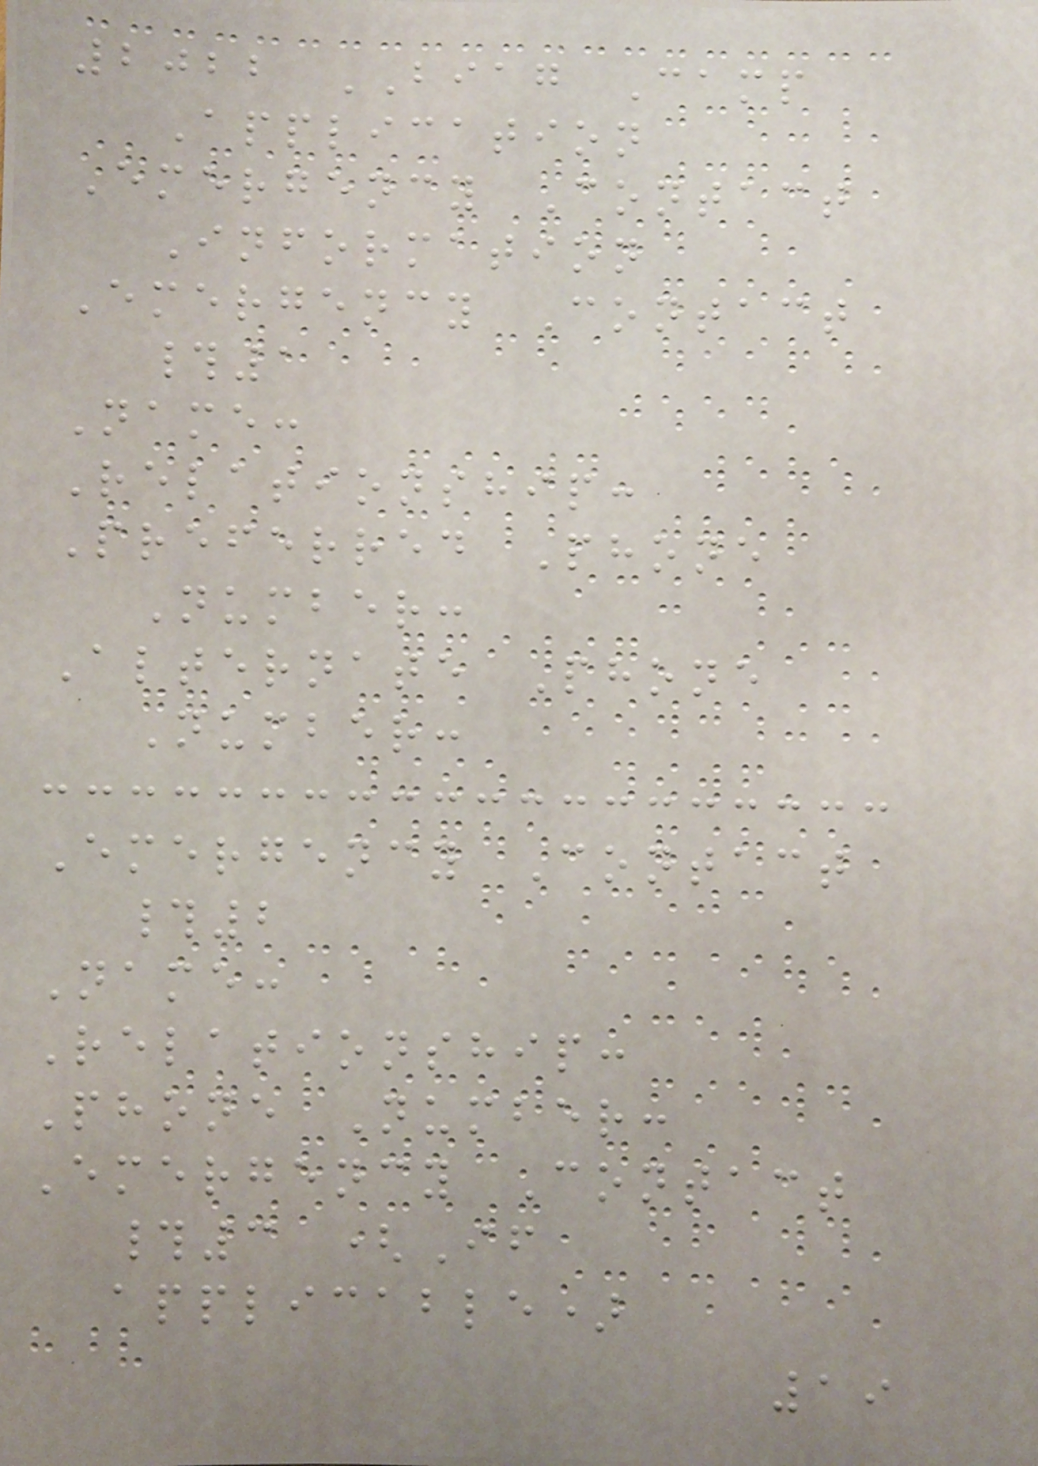2022 BIAG Camp
Application
Emergency Contact
Information
Emergency Contact
#1
Name:
Relationship:
Preferred Phone
Number:
Alternate Phone
Number:
Emergency Contact
#2
Name:
Relationship:
Phone Number:
Emergency Contact
#3 (If
applicable)
19
